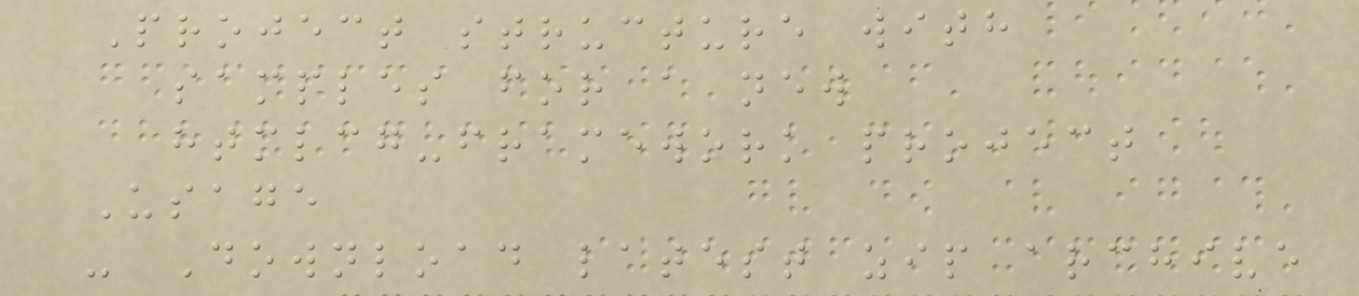Project structure with
samples for a new
htmlcg-framework project
Usage
- Download latest zip archive
